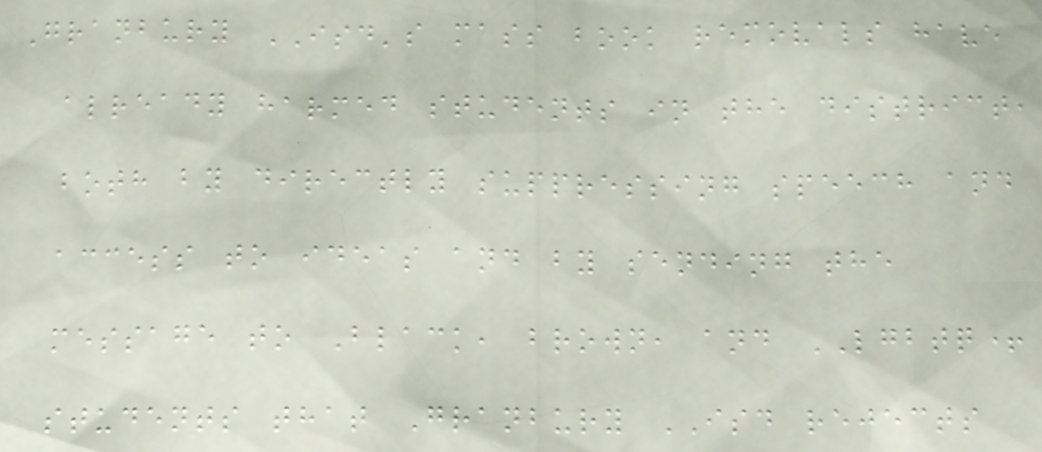Granbury ISD's mass book removals have
already harmed students in the district,
both by directly suppressing speech and
access to ideas and by sending the
message to Black, brown, and LGBTQ+
students that Granbury ISD rejects
